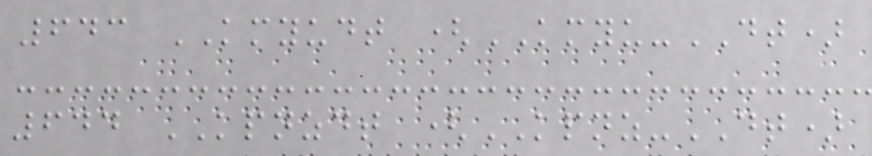643 KMYUDT (KMYU-DT)
644 KPNZDT (KPNZ-DT)
